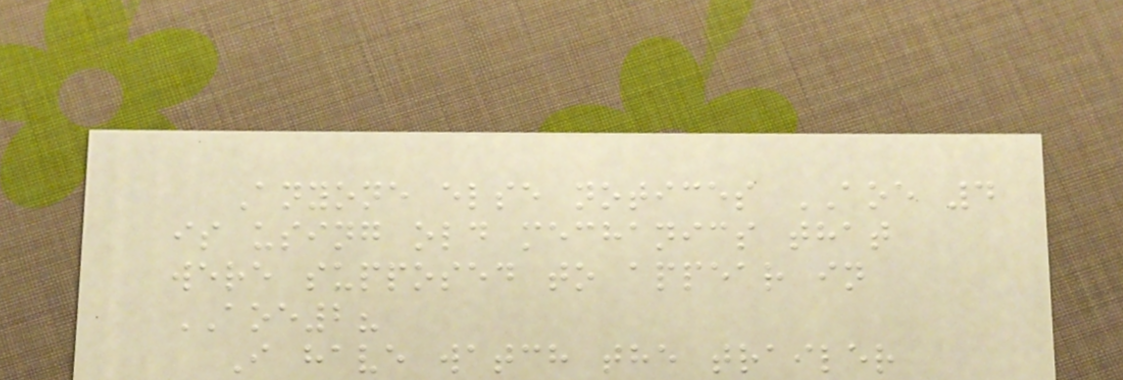Anyone else notices AOE 4
is using old mechanics that
were supposed to appear in
AOE2?
I have watch the trailer
